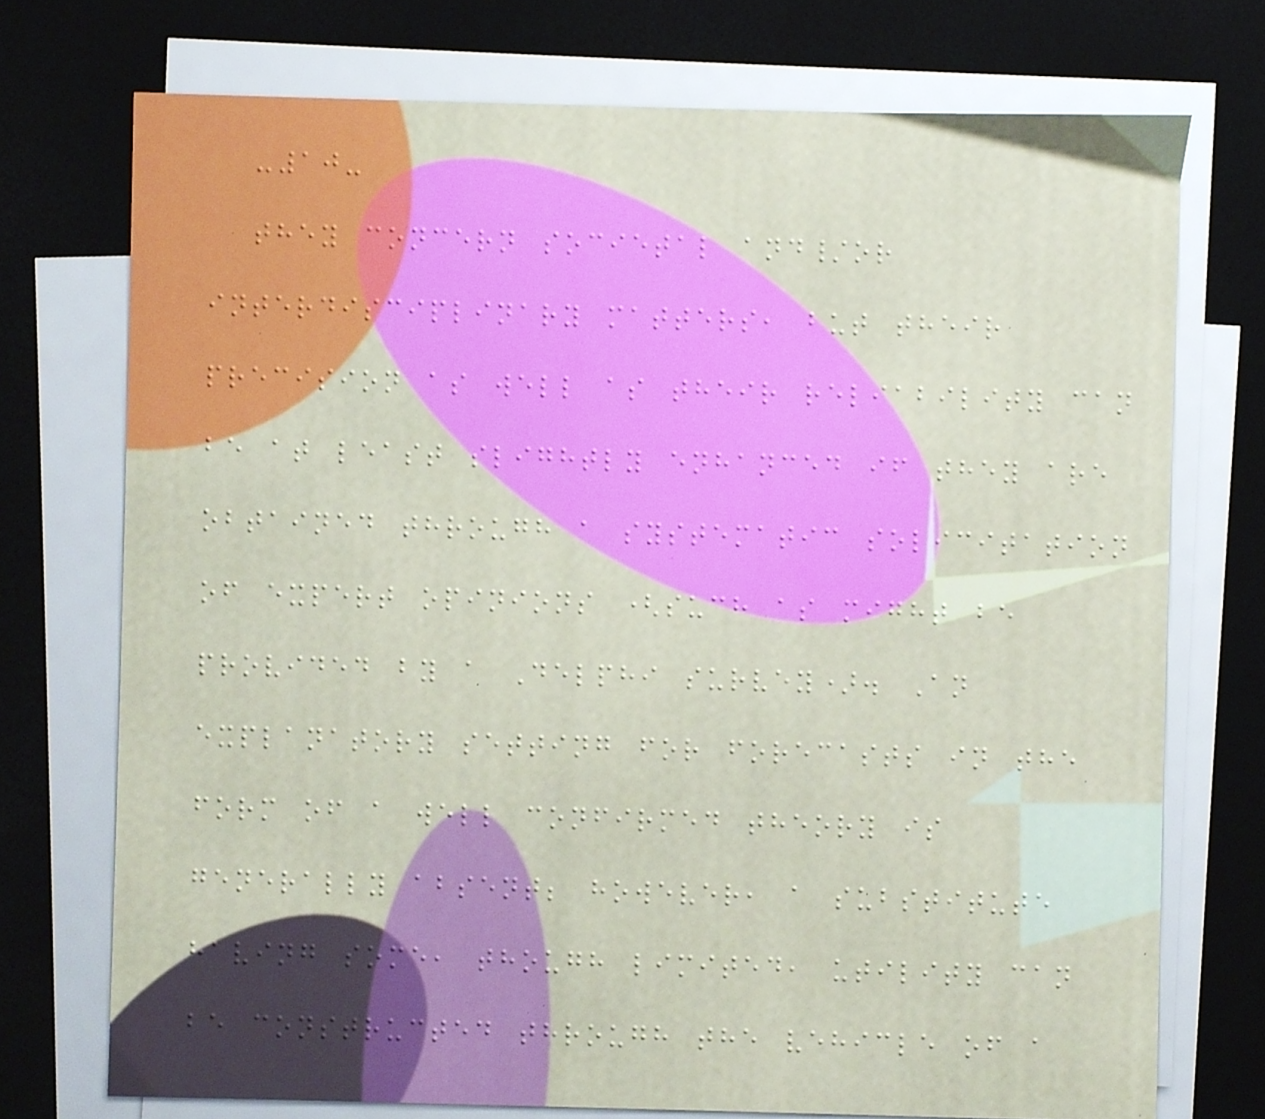-10-
they concern societal and/or
interdisciplinary matters, but their
precision as well as their reliability can
be at least slightly enhanced if they are
obtained through a systematic solicitation
of expert opinions (such as might be
provided by a Delphi survey). An
explanatory setting for forecasts in the
form of a well confirmed theory is
generally absent; however, a substitute
having some, though limited, utility can
be constructed through the vehicle of a
